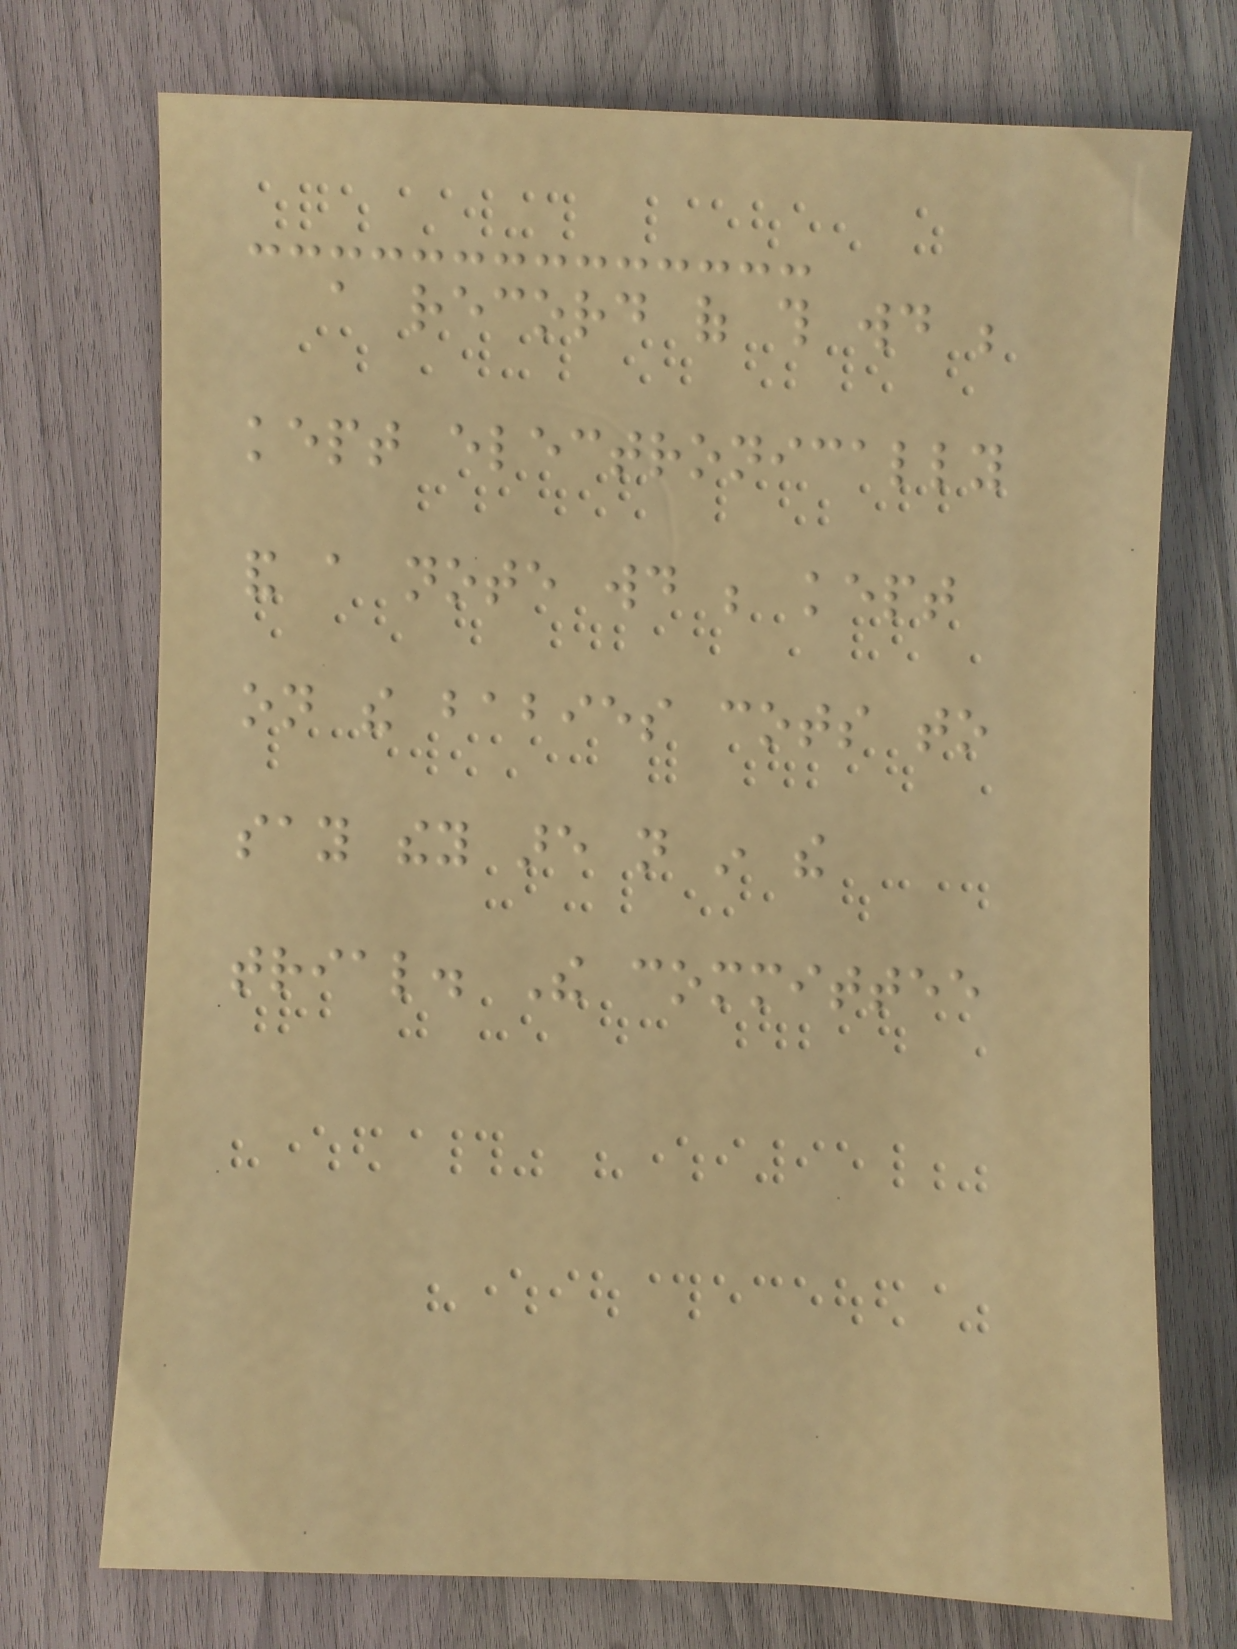a record of this would be
kept electronically
and a note would be kept
on the babies cots to
say they are not in the
trial. The committee
